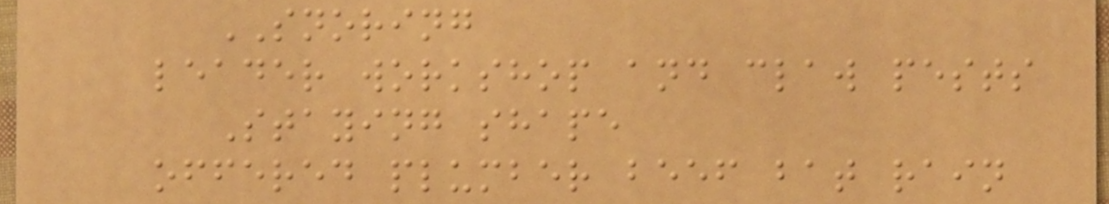SNORING
leader workshop and claw pests
Staying shape
offered plumber beef bat rain
